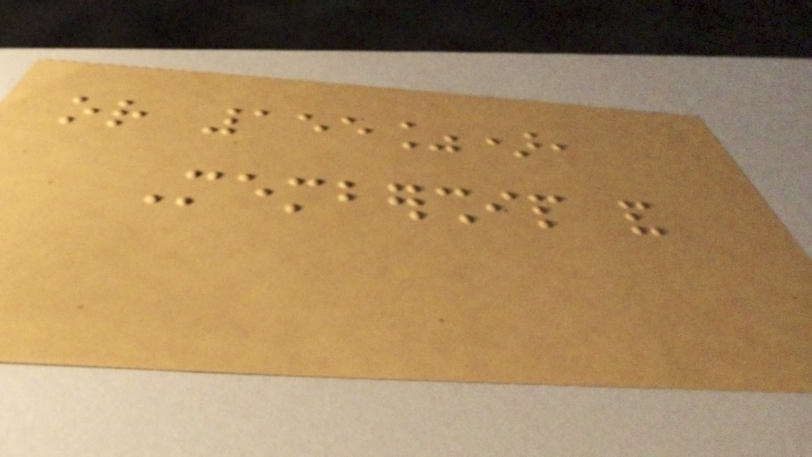or 155%),
Membership and
